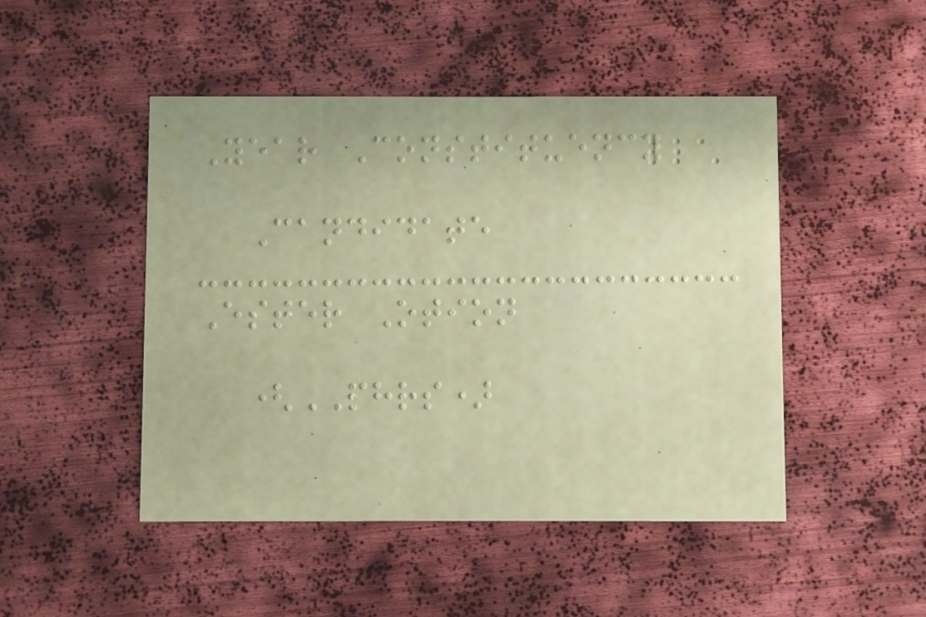Year Constituency
Candidate
Ester Otion
(PHRS)
